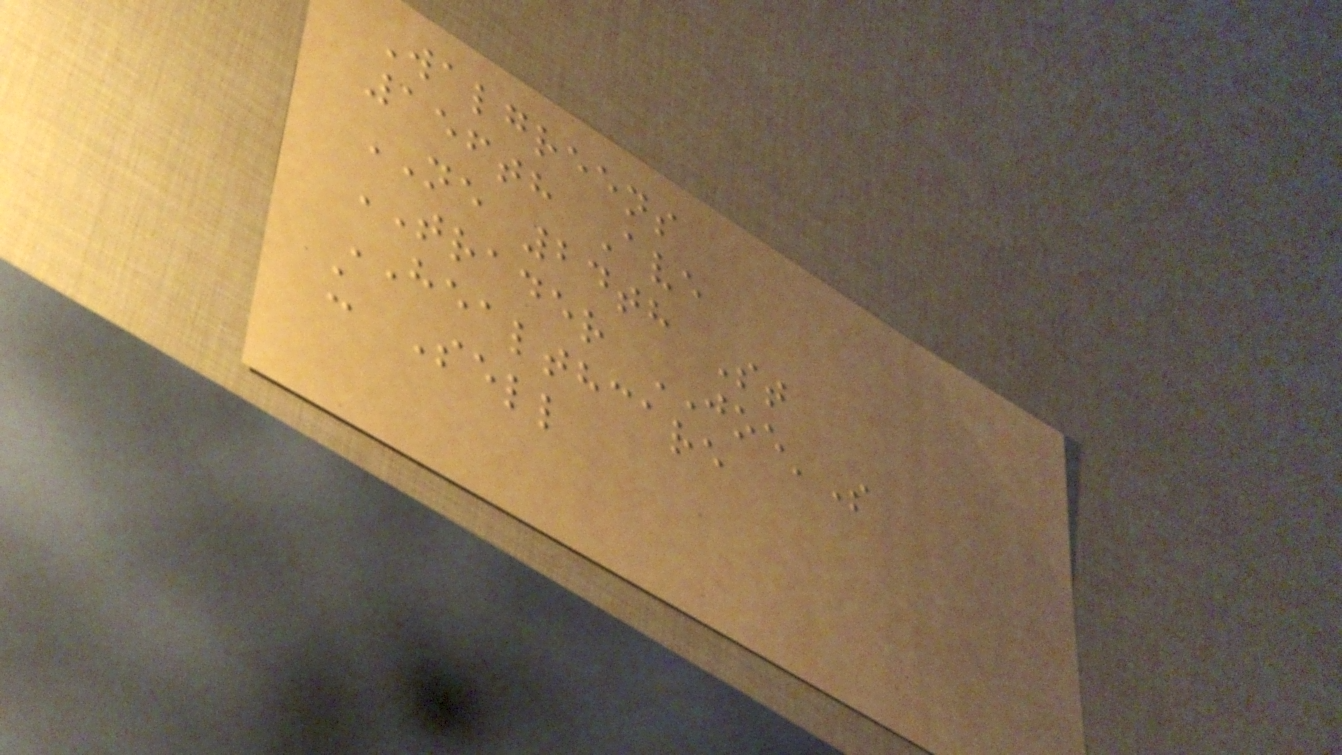Walgreens
156th Ave
NE 24th St
TRADER JOE'S
HEALTHCARE
u Sell
